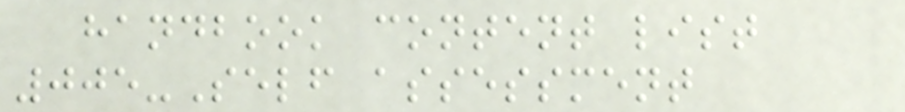handbook content list
005-Self assessment
